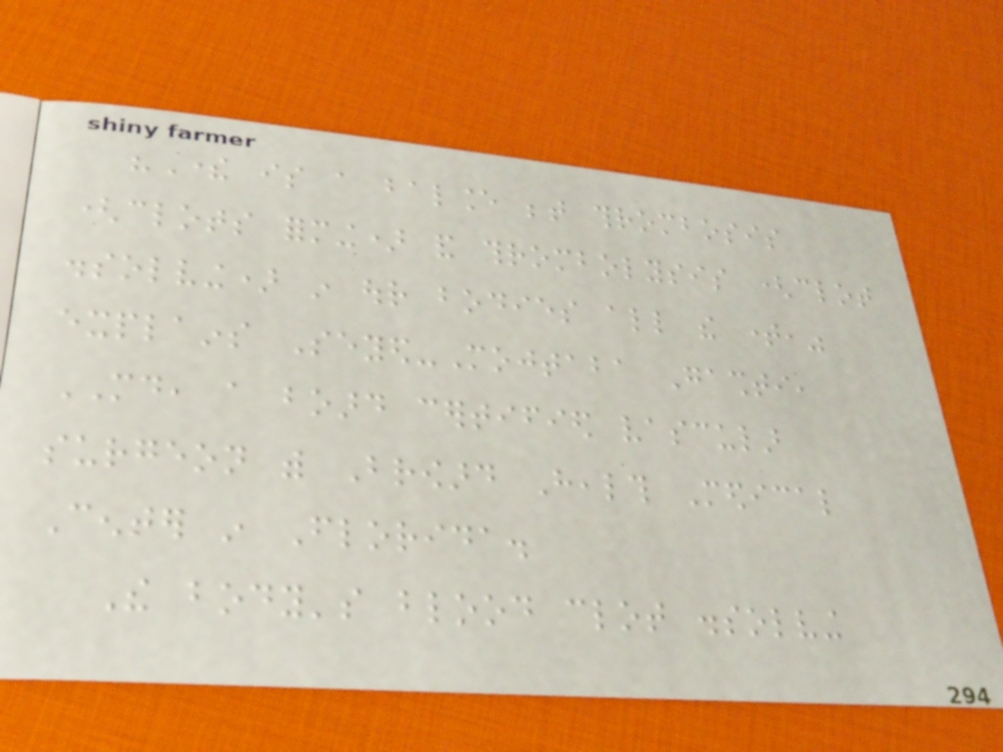"There is a balance between thrombosis
(clots forming) and thrombolysis (clot
dissolving) in our bodies all the time,"
explains Seyed-Mojtaba Gashti,
MD, a board certified vascular
surgeon with Broward Health Medical
Center in Florida.
The body's blood clot dissolving
